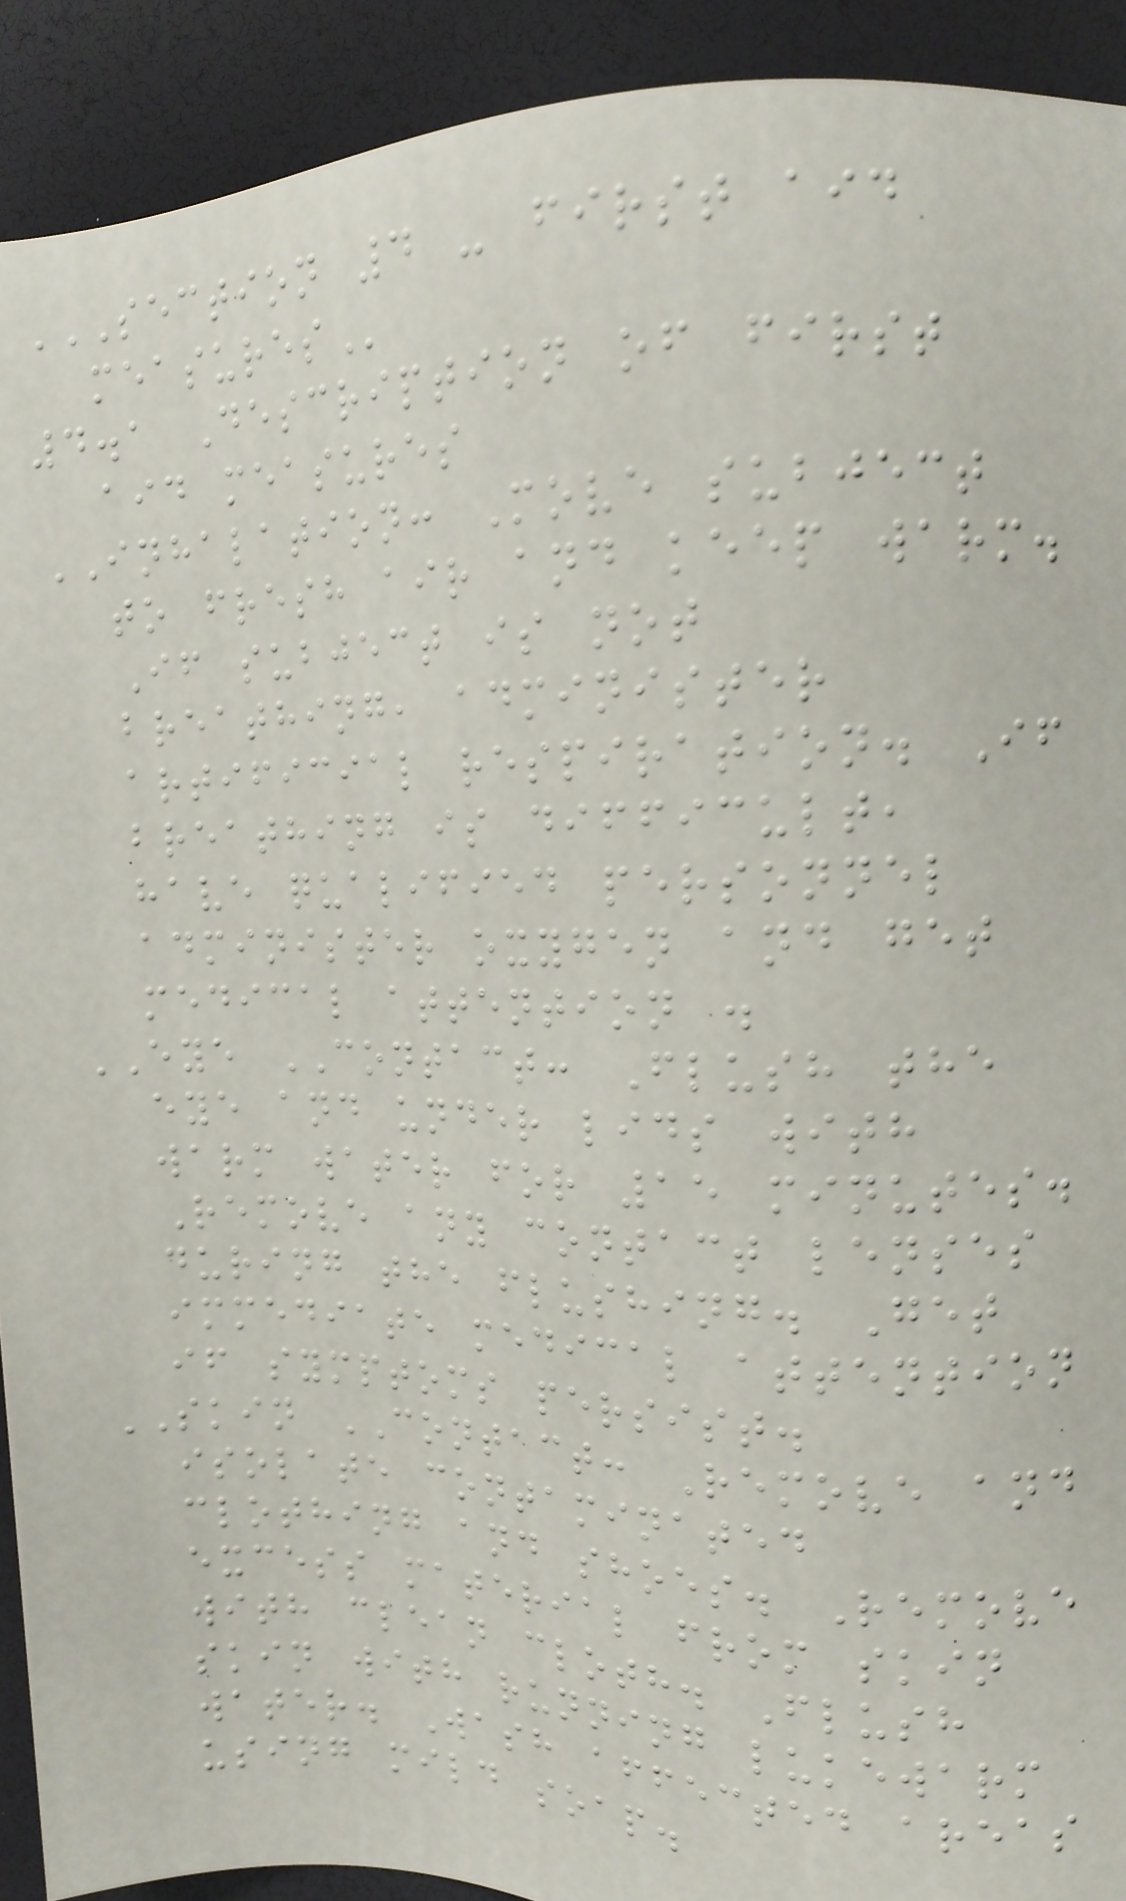SECTION 4 - FIRST AID
MEASURES
4.1 Description of first
aid measures
INHALATION: Move subject
to fresh air and keep warm.
If subject is not
breathing, administer
artificial respiration. If
breathing is difficult,
have qualified personnel
administer oxygen and get
medical attention .
EYE CONTACT: Flush the
eye and under lids with
warm water for 15 minutes.
Remove any contact lenses
during the flushing. Get
immediate medical attention
if symptoms persist.
SKIN CONTACT: Remove and
isolate contaminated
clothing and shoes. Remove
excess material from skin
with clean cloth. Flush
skin with running lukewarm
water. Wash affected areas
using mild soap.
